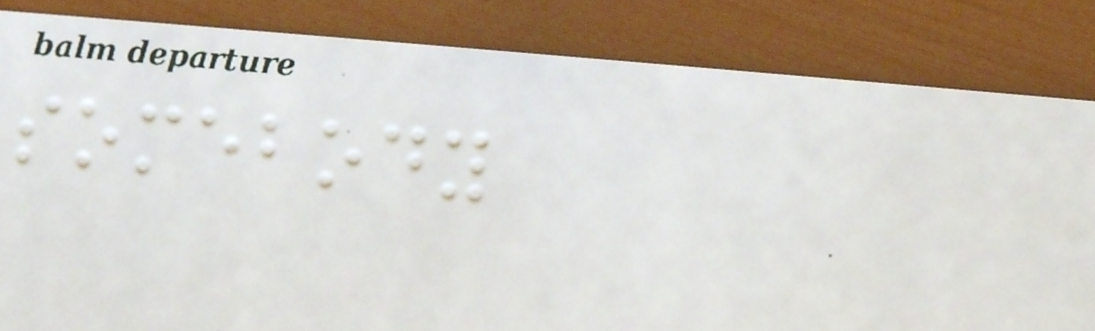somebody
